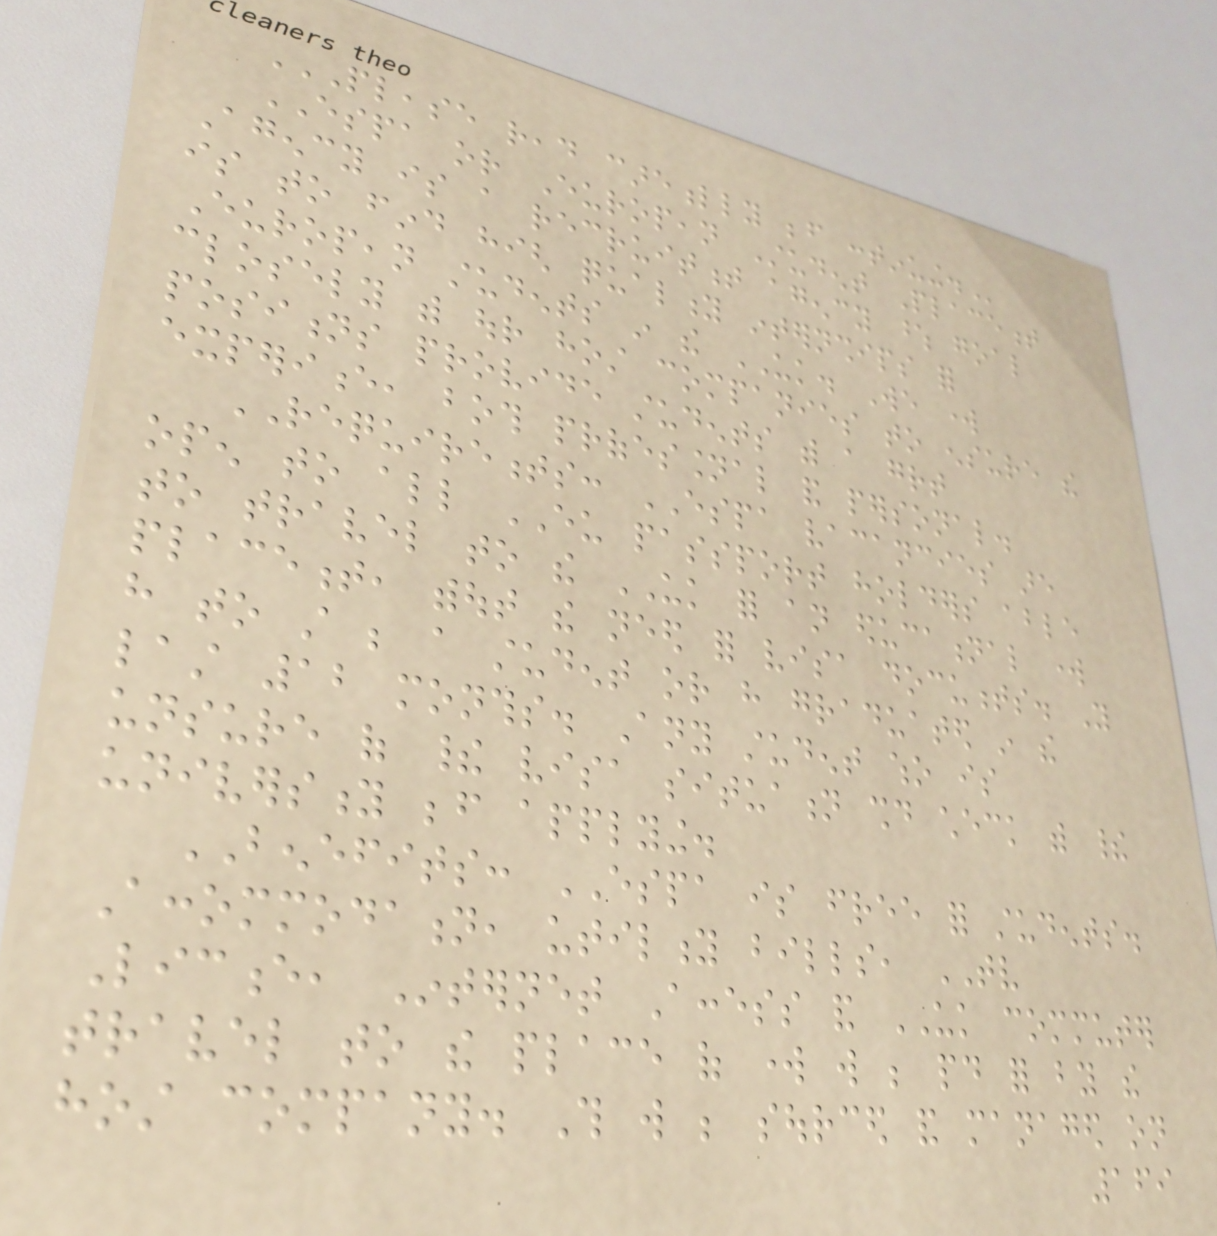PLEASE READ CAREFULLY BEFORE CONTINUING.
ESPA or European Student Placement
Agency is a recruitment agency whose goal
is to find high quality internships for
European students in the UK. We work
closely with our host companies to ensure the
positions provide students with a great
experience, both professional and personal.
REQUIREMENTS: ESPA vacancies are
open to all EU passport holders able
to travel to the UK for an educational work
placement, without the need for visa documents. You
have to still be a student or have graduated in the
last 12 months. Any student who is
unsure of their visa situation should check with their
university before applying.
BENEFITS: ESPA is free for students.
Accommodation, utility bills, TV
Licence, Internet Access and UK commuter
travel to the place of work will be paid for by the
host company. This will be sourced and managed on
169
